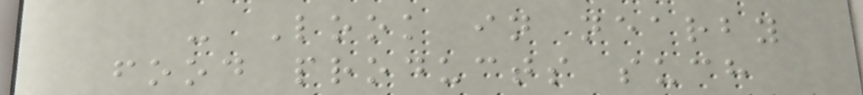- Look in nearby
food products such
